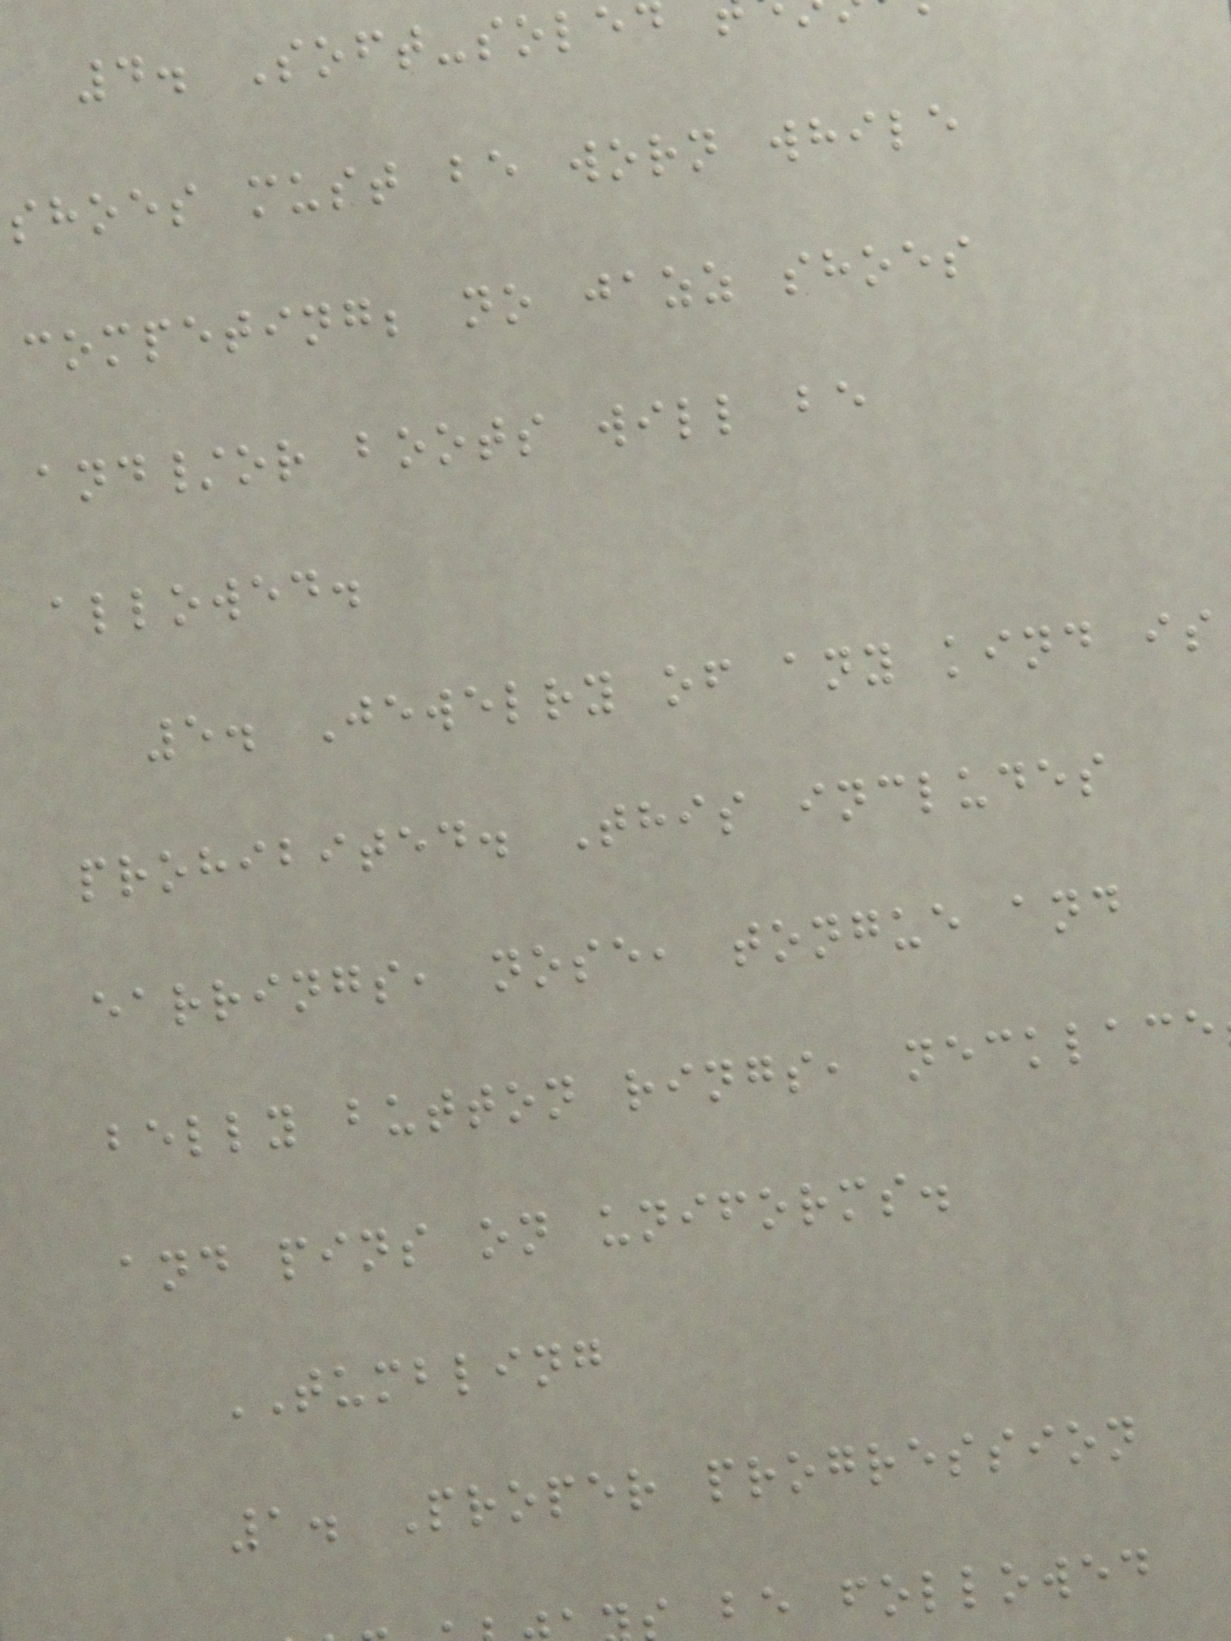4. Soft-sole
shoes must be worn while
competing; no jazz shoes
and/or boots will be
allowed.
5. Jewelry of any kind is
prohibited. This includes
earrings, nose, tongue and
belly button rings, necklace
and pins on uniforms.
TUMBLING
1. Proper progression
be followed
